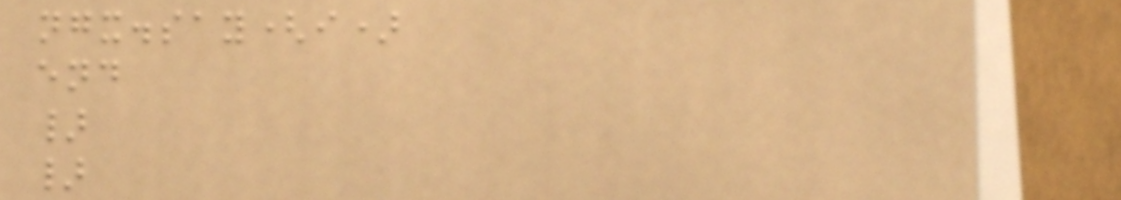ngx.say(i)
end
}
}
